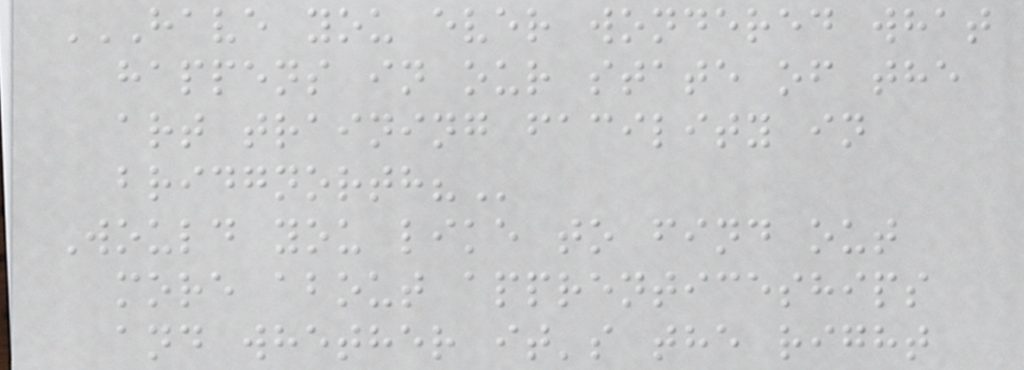HAVE YOU EVER WONDERED WHAT
HAPPENS IN OUR STATE OF THE
ART TRAINING FACILITY IN
BRIDGNORTH?
Would you like to find out
more about apprenticeships
and whether it's the right
